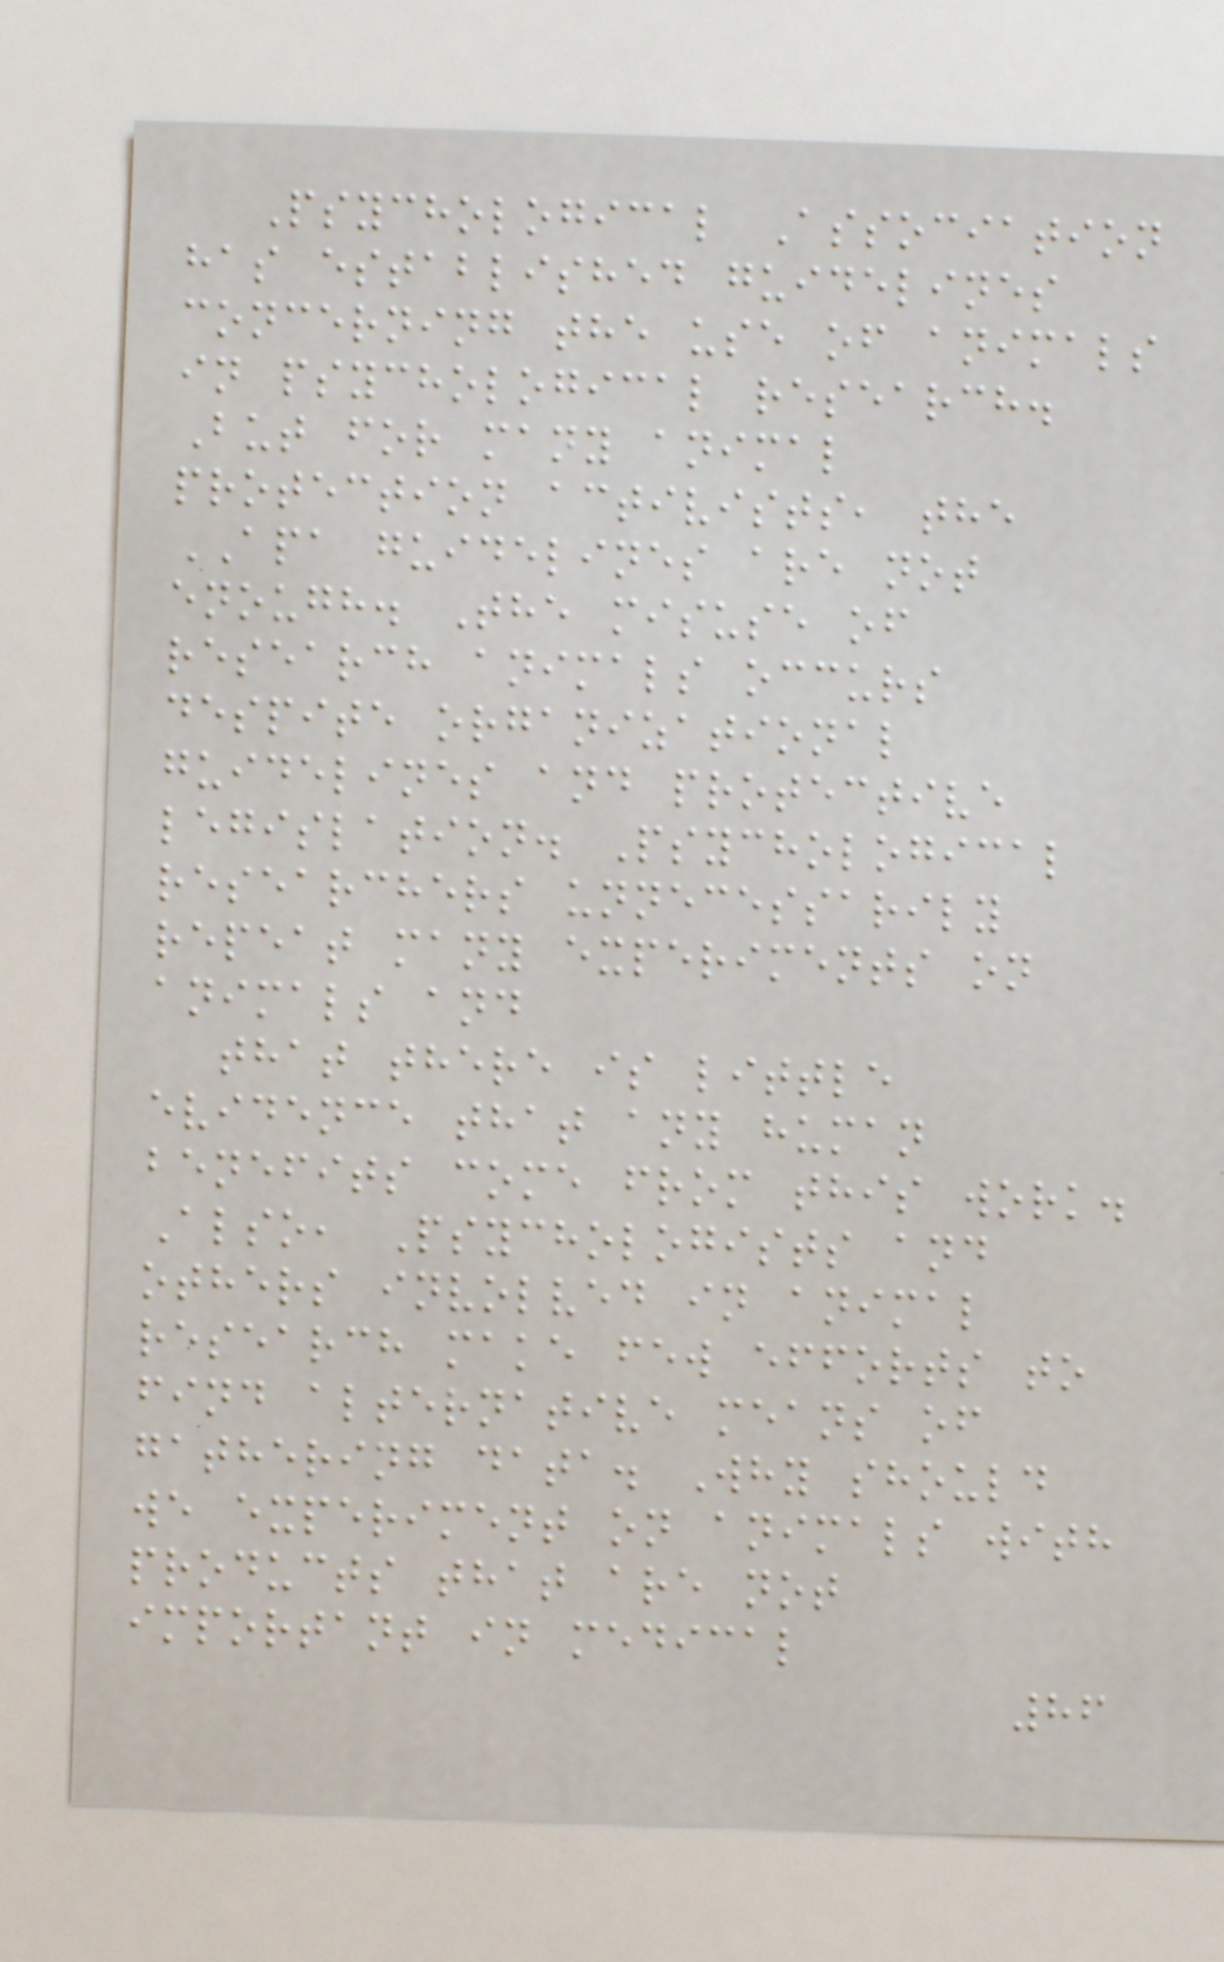Psychological Association
has established guidelines
concerning the use of animals
in psychological research.
But for many animal
protection activists, the
APA guidelines are not
enough. The misuse of
research animals occurs
despite organizational
guidelines and protective
legislation. Psychological
researchers unnecessarily
repeat many experiments on
animals and
that there is little
evidence that any human
benefits come from this work.
Also, Psychologists and
others involved in animal
research make few efforts to
find alternative means of
gathering data. Why should
we experiment on animals with
products that are not
important in medical
86
